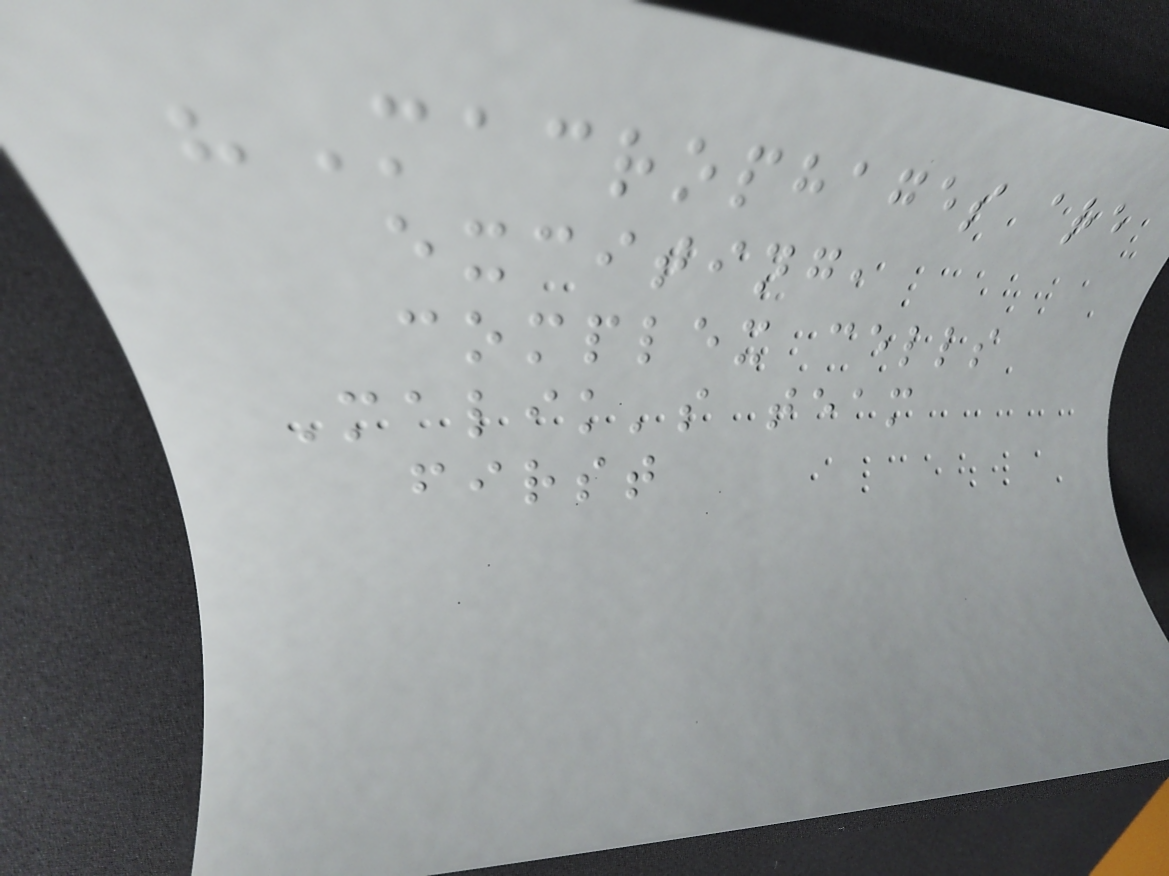"Macrophages are
exciting,
complex cells
Malik's team
first
